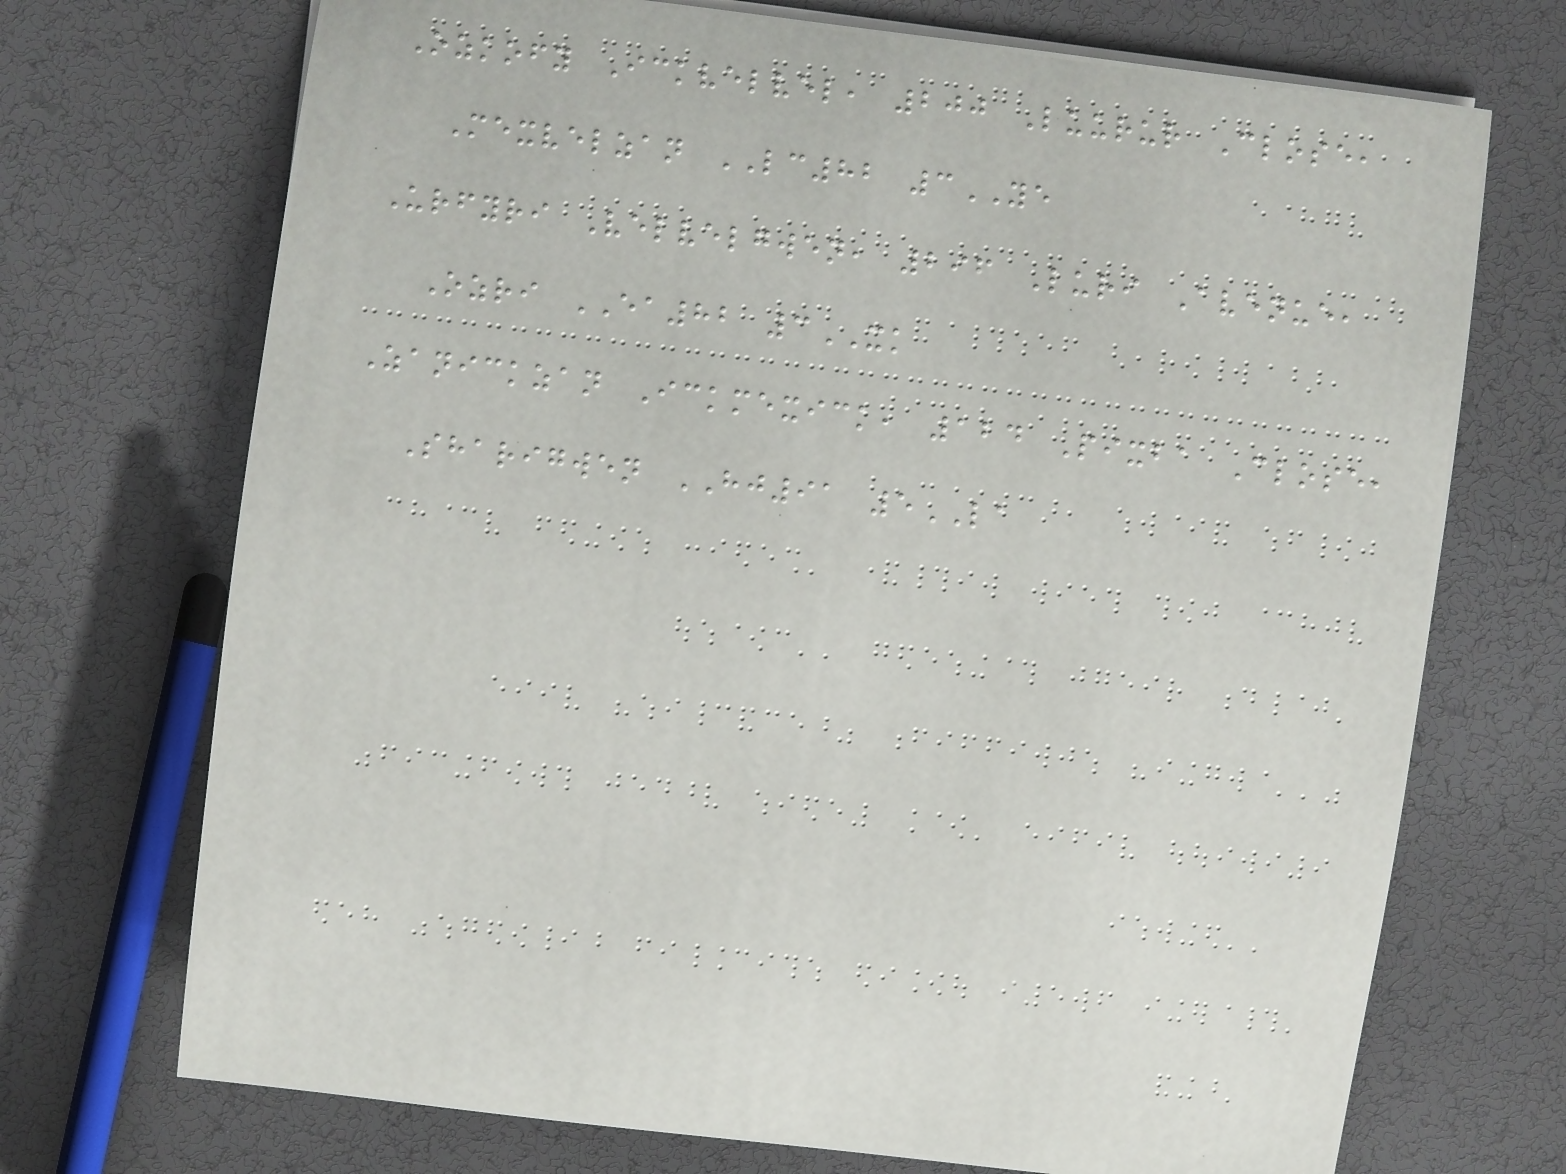Ozkofy Ickvelvel, 200 Luurur Close,
Mexvelzan LC82 3YE
Urfyri Velvelgwen, 296 Luri Avenue,
Ozri EA82 3XK
Zanickzan Ickmexick, 124 Pixba Close,
Sharigwen HJ91 5LA
